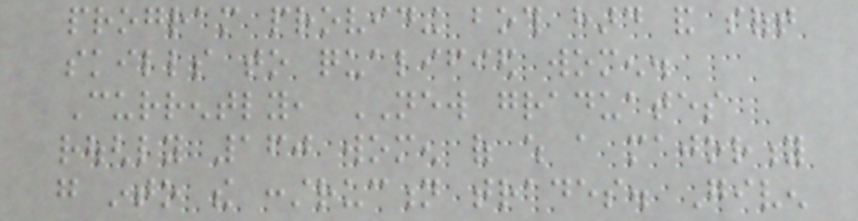program providing both hard and soft
skills to qualified women.
Currently, NEW graduates
roughly 160 women of which a majority
go into the construction trades. Given
